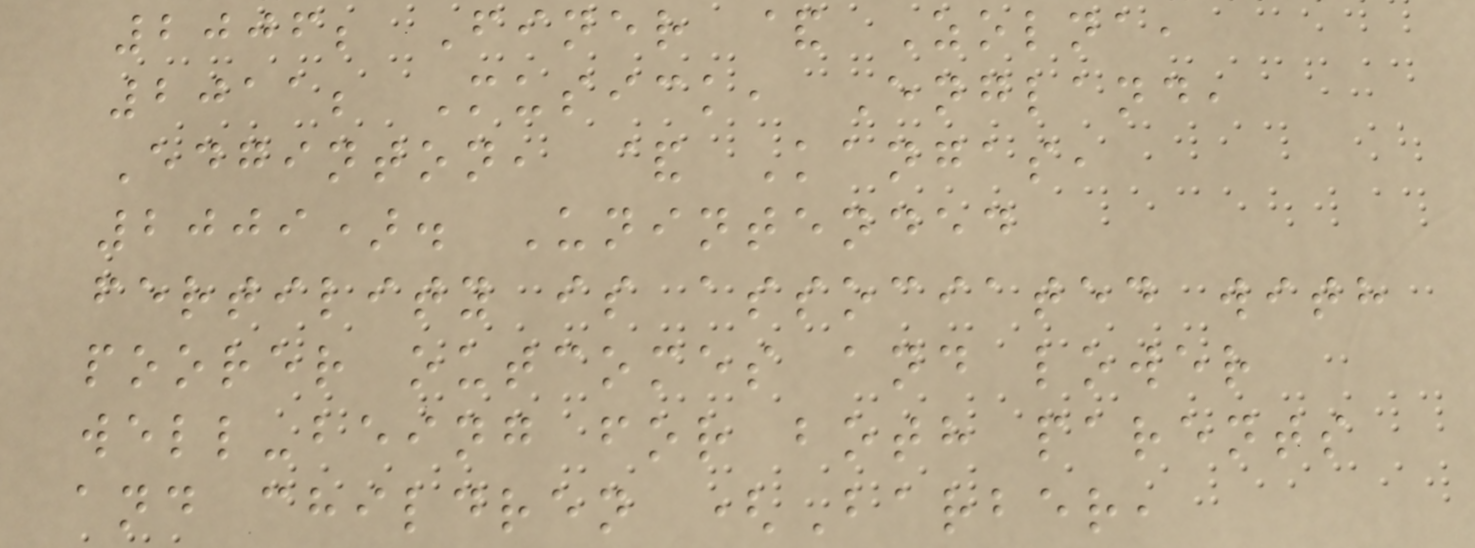2006; Finer & Zolna,
2011; Musick, England,
Edginton, & Kangas,
2009). Unintended
fertility is associated with
poorer outcomes and lower
well-being for both parents
and children (Barber,
